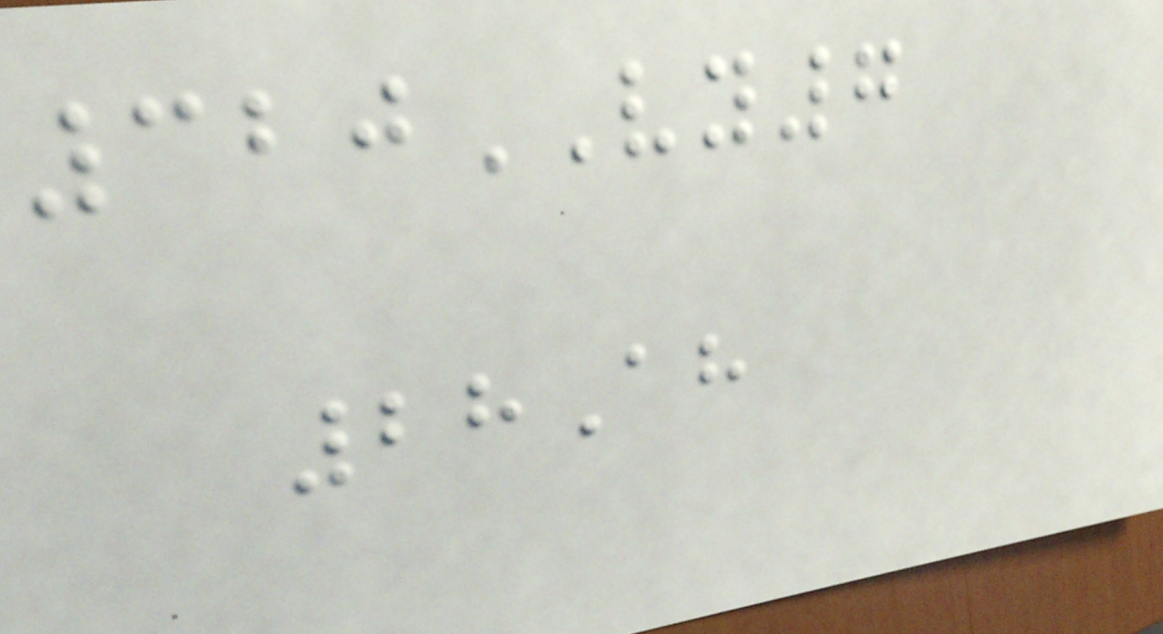320VY7
28Ah
